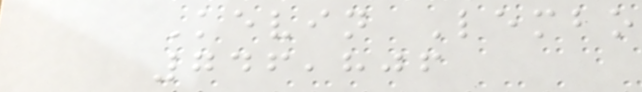Kevin Lembo
746,806
